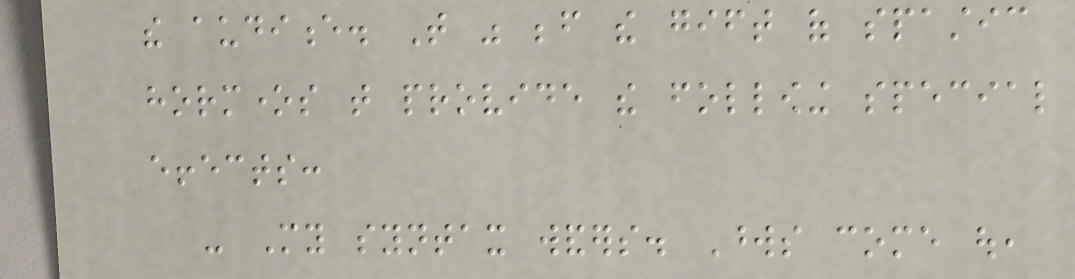the audience. That was before the gift of spastic
hormones that provide the following special
effects:
- My syntax wanders. Words come out,
